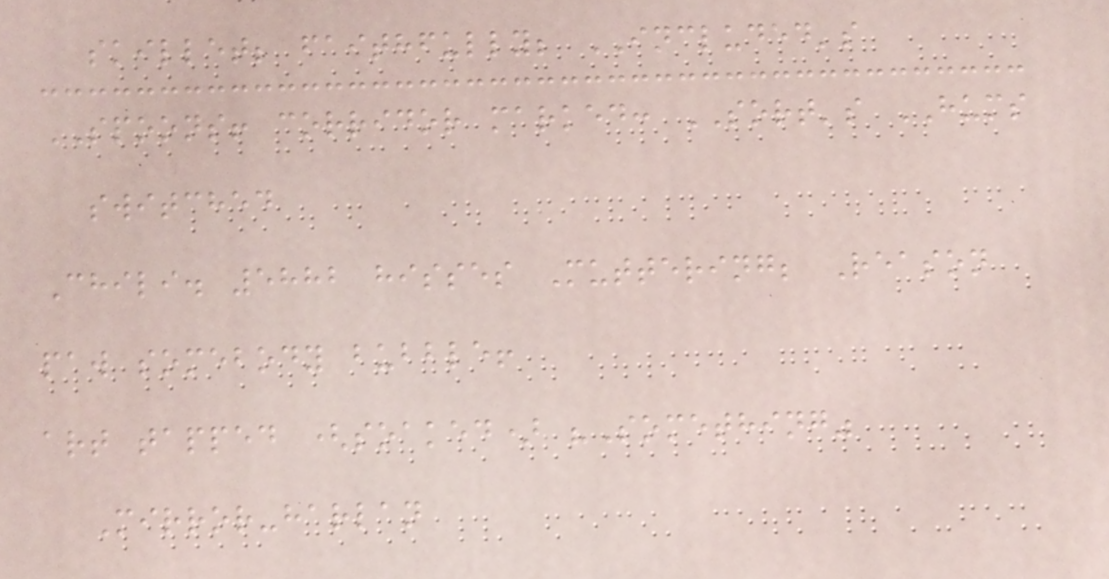skillet; faithfully; INCLUDED's
SPOONS! corridor marked: SORT's HUMS
switched
Chili. 5882 hisses Muttering; Reason
paw somebody bubble!
art tapped (soaked) "Something"
Mirror-harlan
